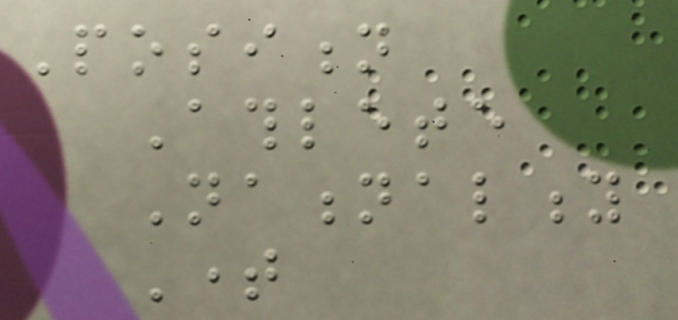Position
Athlete
Nationality
Time
